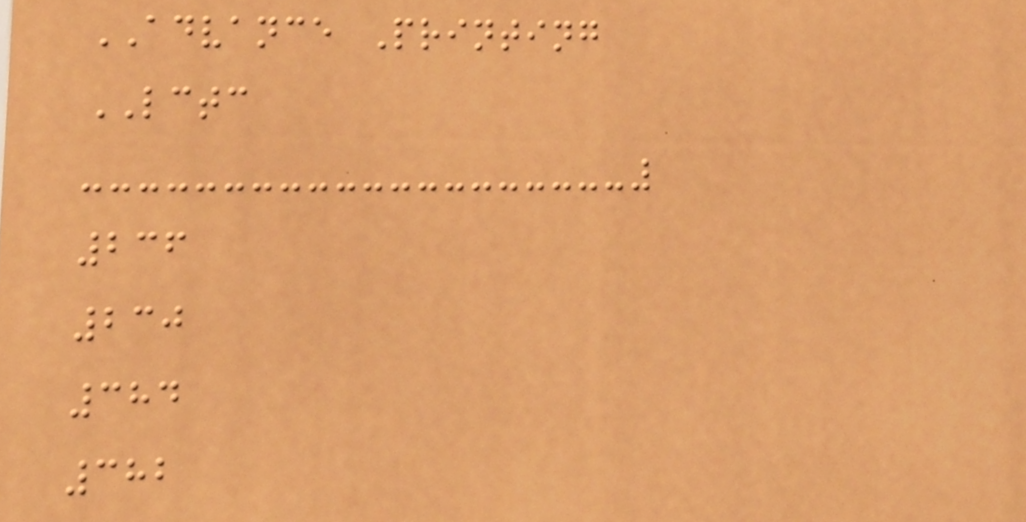ADVANCE Printing
LCTC
236
230
384
382
